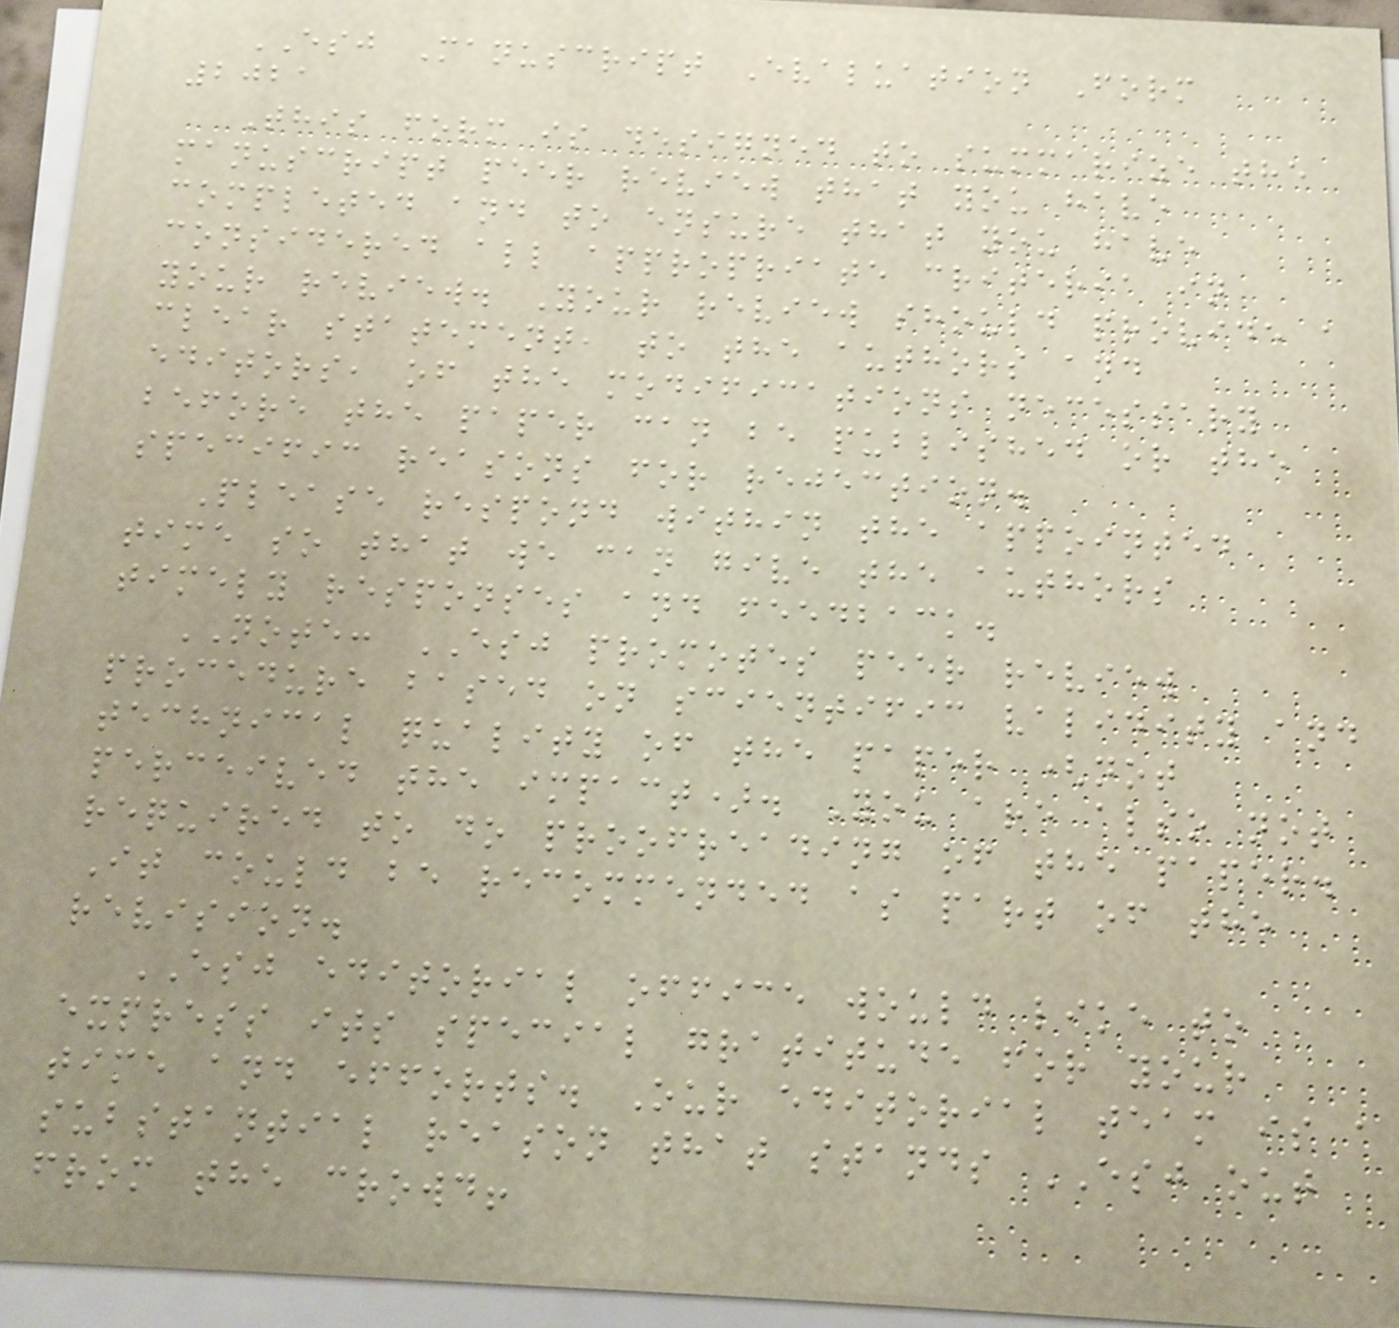ESJ Manuscript Evaluation Form
2021
This form is designed to summarize the
manuscript peer review that you have
completed and to ensure that you have
considered all appropriate criteria in
your review. Your review should provide a
clear statement, to the authors and
editors, of the modifications necessary
before the paper can be published or the
specific reasons for rejection.
Please respond within the appointed
time so that we can give the authors
timely responses and feedback.
NOTE: ESJ promotes peer review
procedure based on scientific validity and
technical quality of the paper (not
perceived the impact). You are also not
required to do proofreading of the paper.
It could be recommended as part of the
revision.
ESJ editorial office would like to
express its special gratitude for your
time and efforts. Our editorial team is a
substantial reason that stands ESJ out
from the crowd!
